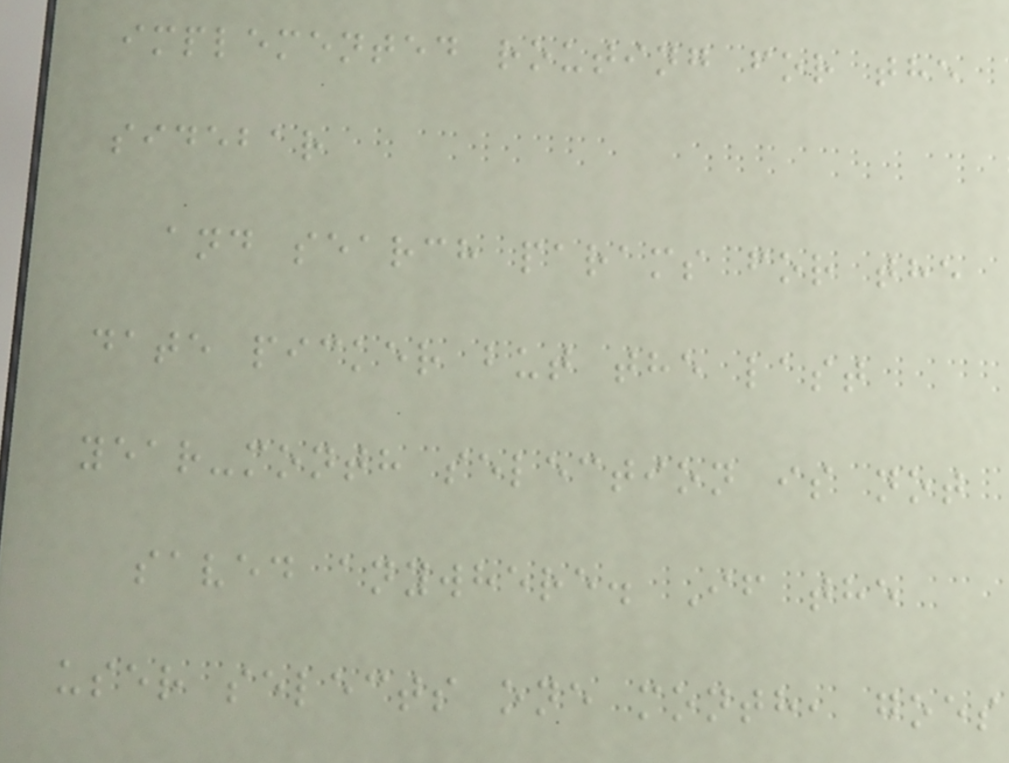implemented routing for the
sidebar
and search params for the
date picker but the last
year-month selection is not
saved anywhere. If the
user selects one month, goes
